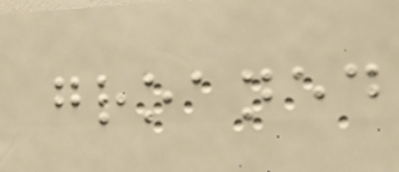groaned
